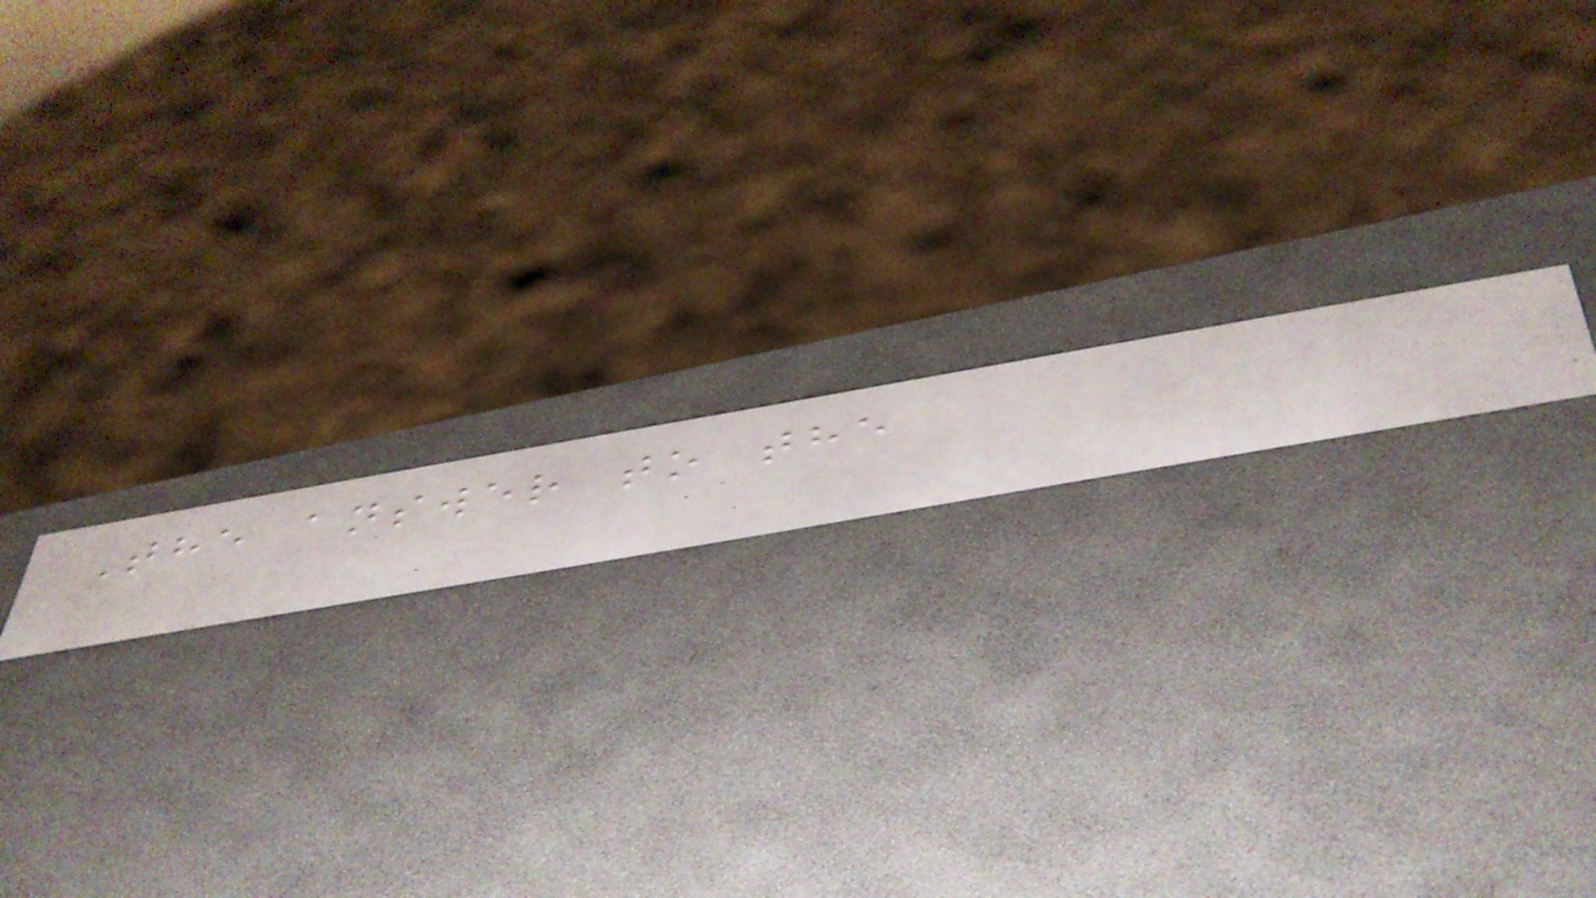The answer to the
